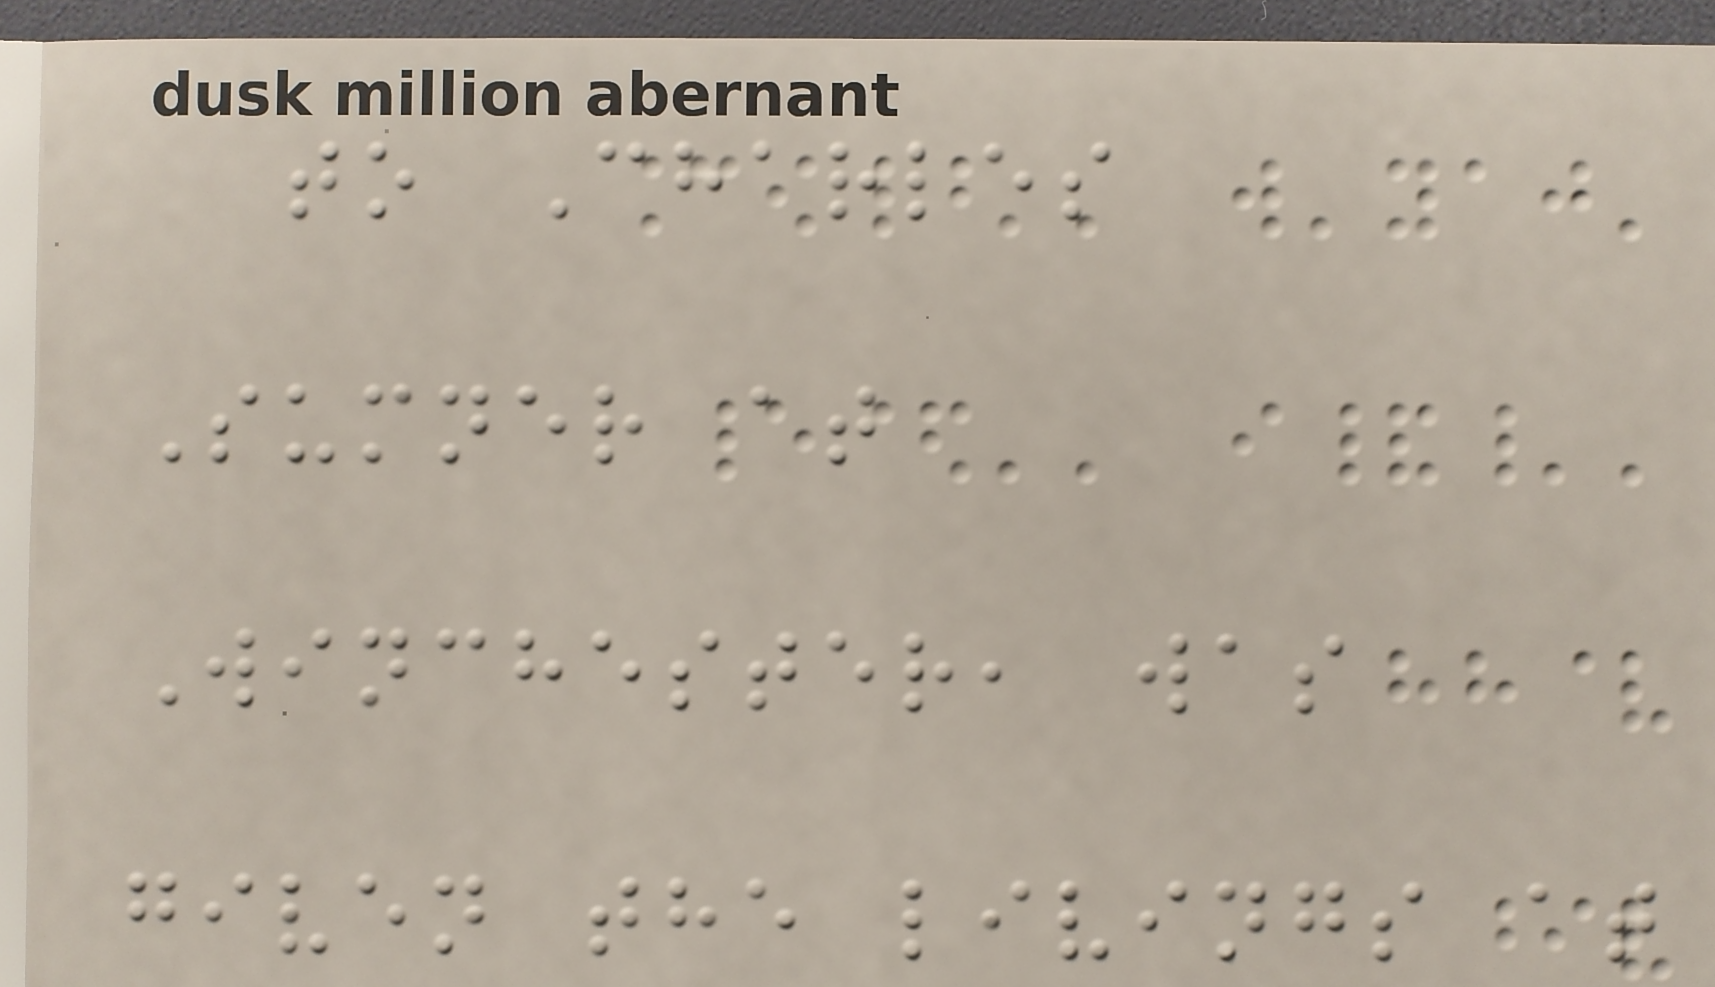to Charles
Sumner at
Winchester, was
given the livings at
